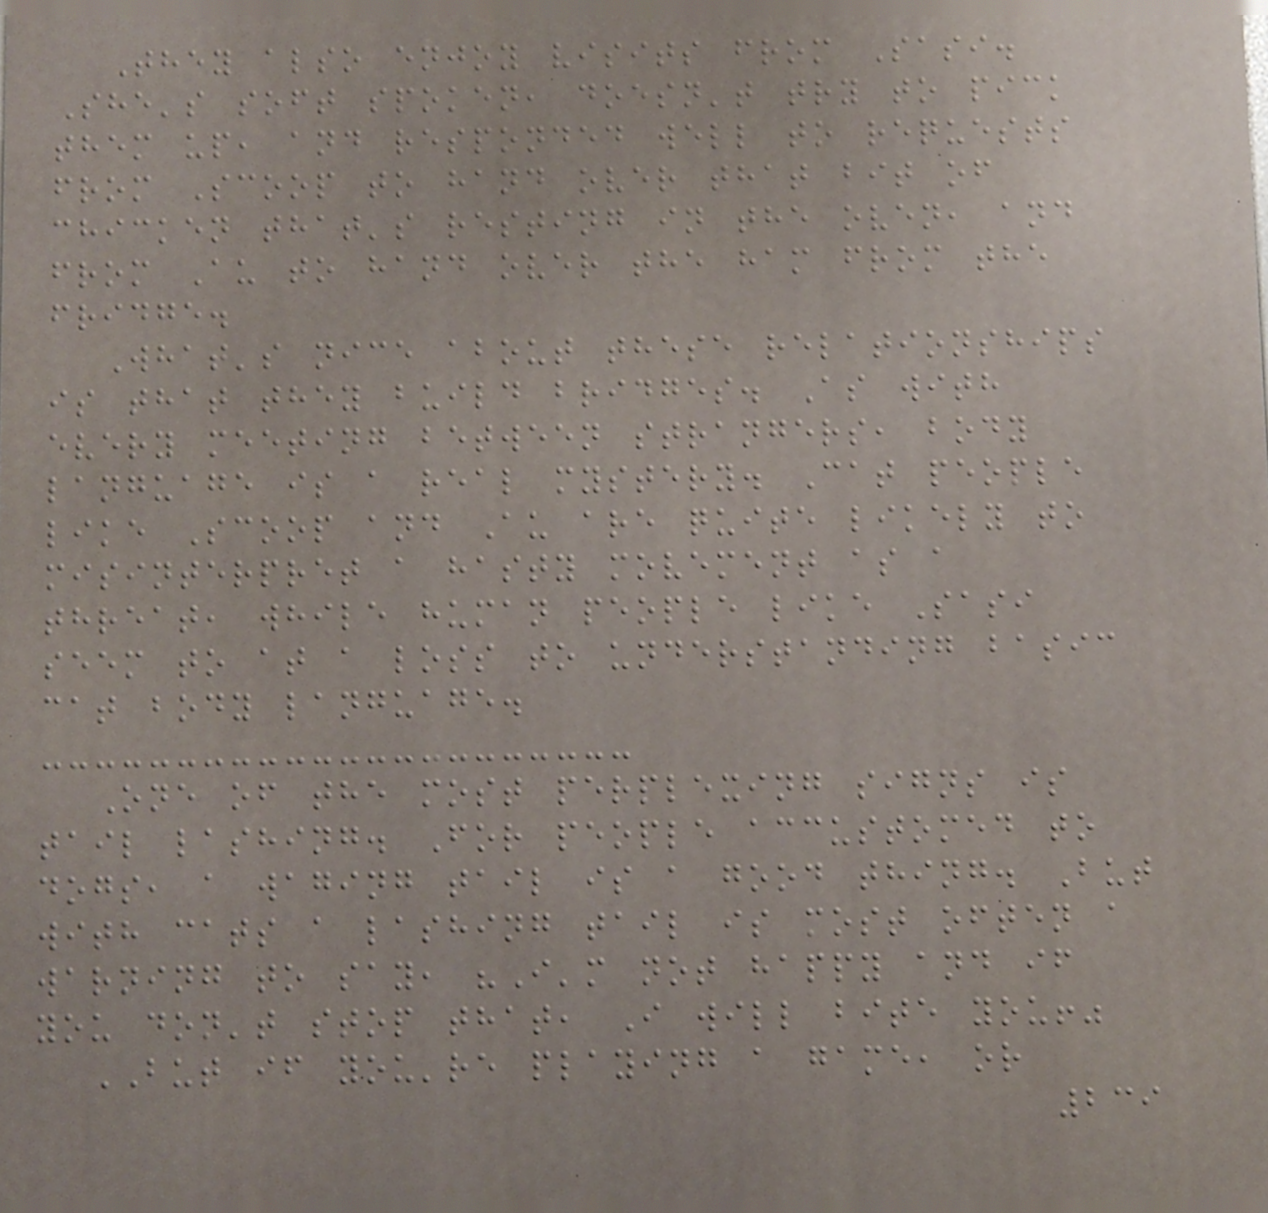They also enjoy visits from Sasi.
She's soft spoken, doesn't try to pick
them up, and responded well to requests
from Scoop to hand over that bit of
chicken that's resting in the oven, and
from Au to hand over the ham from the
fridge.
What's nice about these relationships
is that they build bridges. As with
every meeting between strangers, body
language is a real mystery. Cat people
like Scoop and Au are quite likely to
misinterpret a hasty movement as a
threat, while human people like Sasi
seem to at a loss to understanding basic
cat body language.
One of the most perplexing signs is
tail lashing. For people accustomed to
dogs, a waging tail is a good thing. But
with cats a lashing tail is most often a
warning to say, "I'm not happy and if
you don't stop that, I will bite you!"
BUT if you're playing a game, or
239
